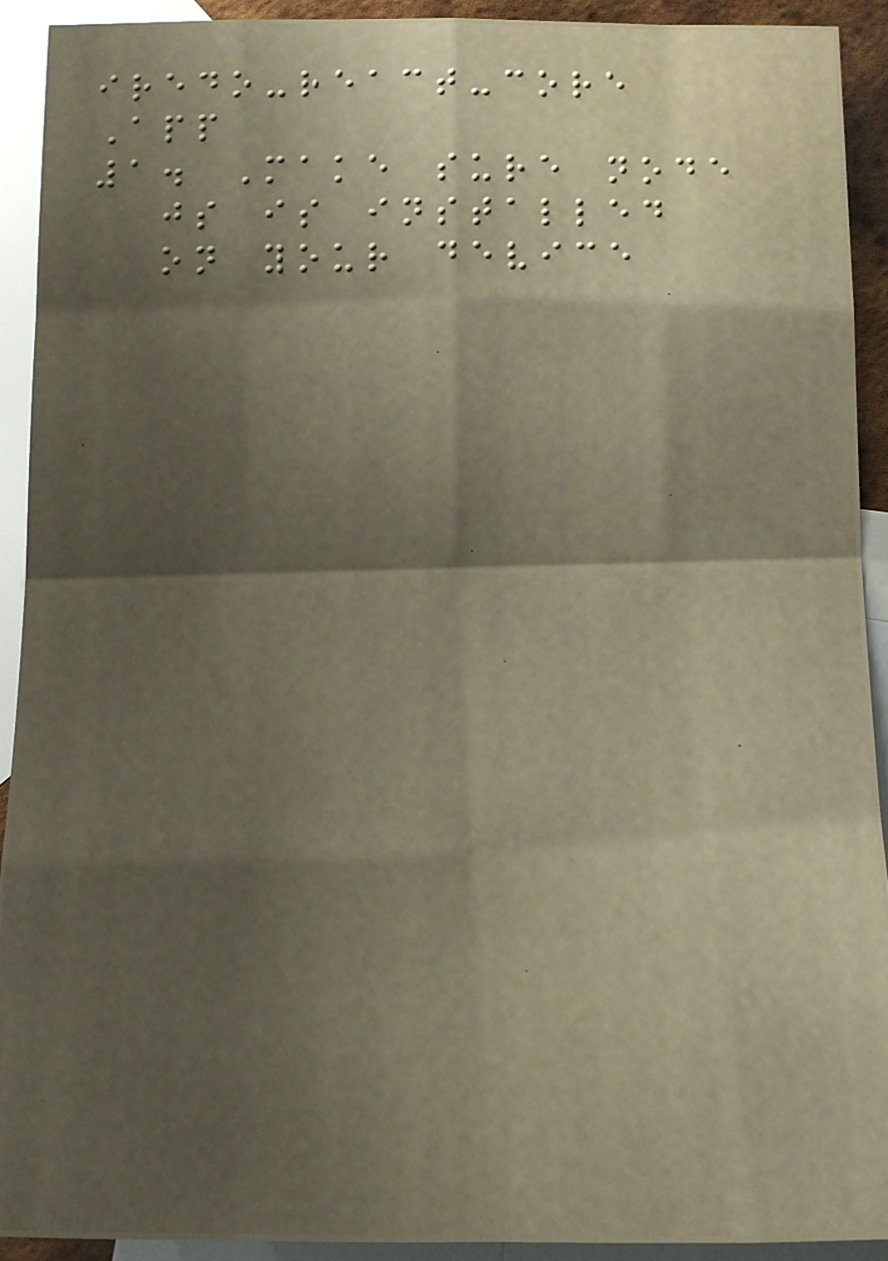iredo-react-core
App
1. Make sure node
js is installed
on your device
